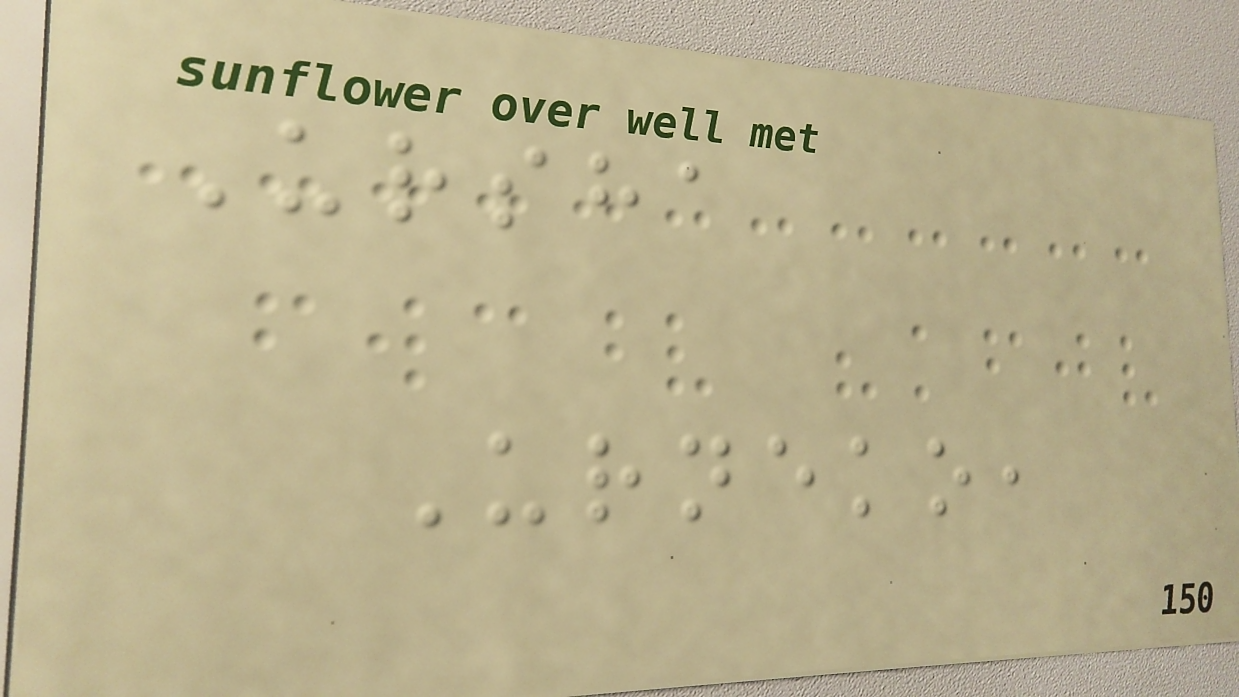Ursha
Urneko,
